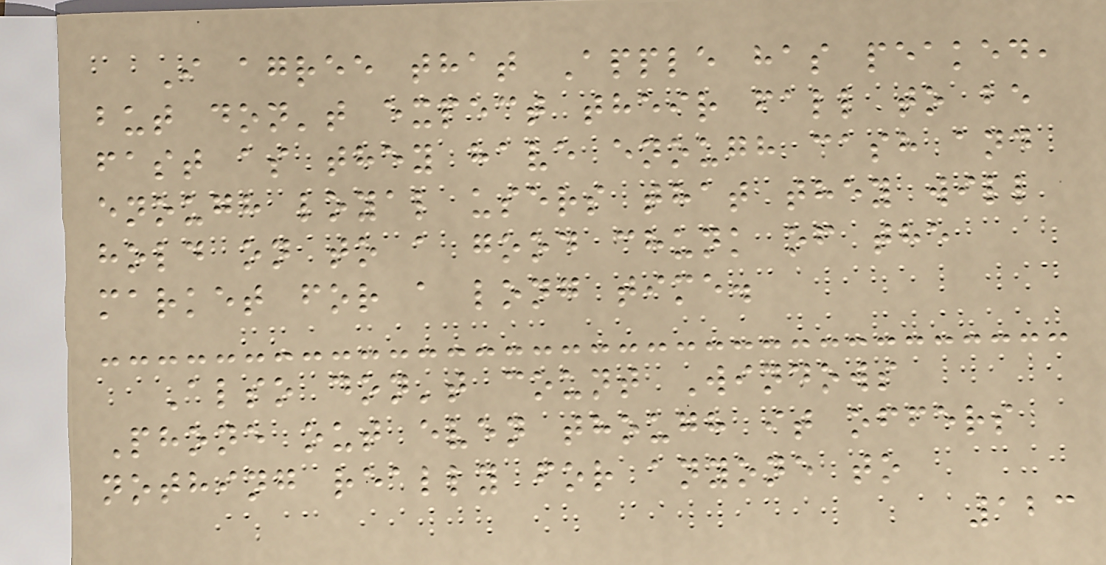I agree that Apple has peaked,
but don't expect their fall to be
fast as they have enough cash and
enough loyal users that they will
hold on to a good chunk of the
market for a long time.
Also don't count Windows
Phone out even though it offers
nothing really for anyone to
123
